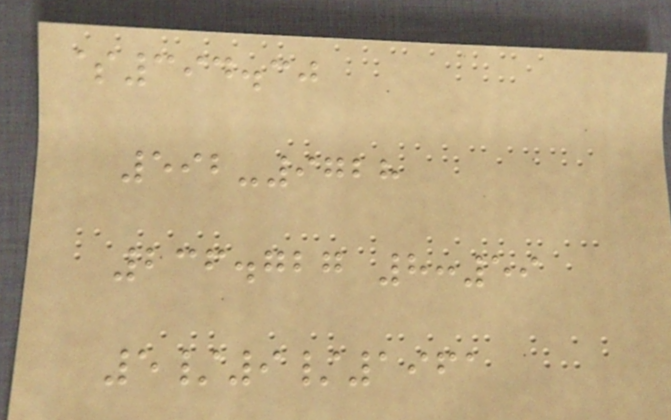$394.30
592-9728
236.727 8:59
5/9/1961
